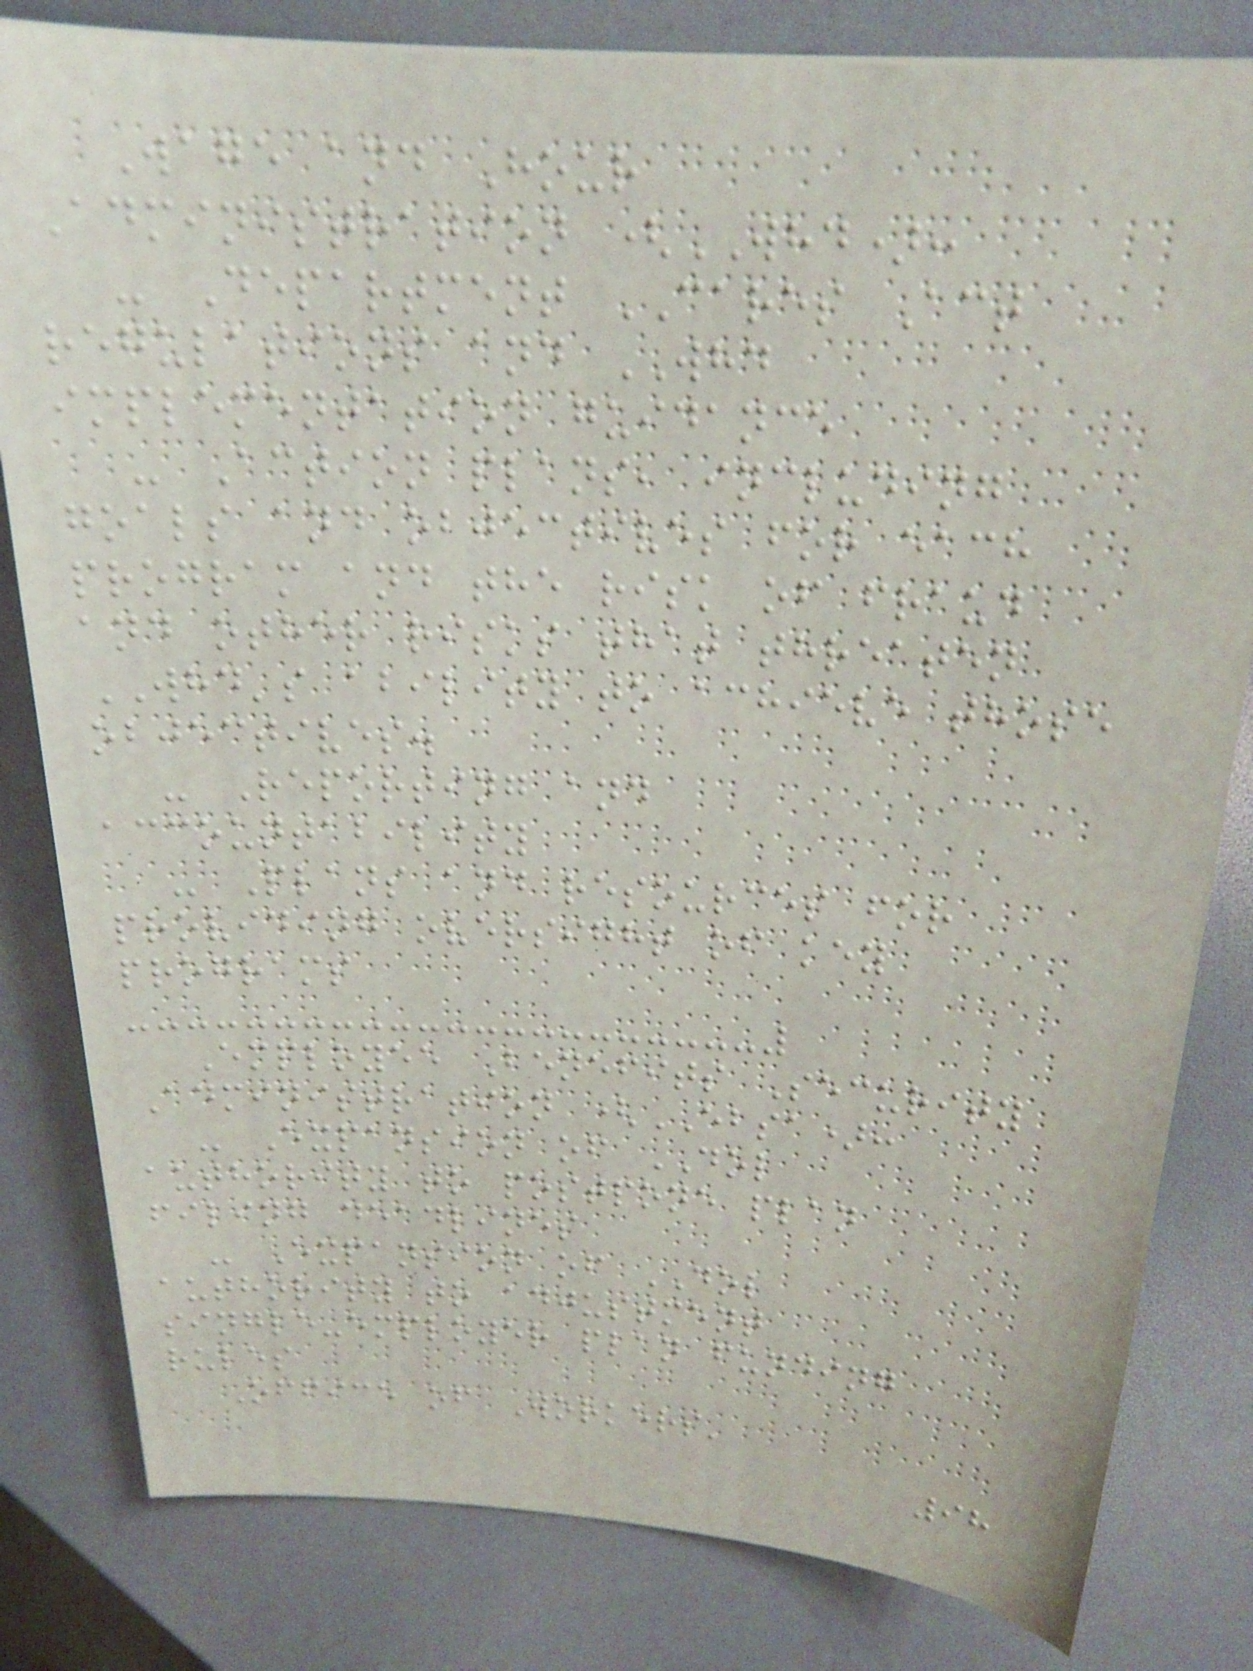Wage and Hour
Administration (WHD):
- Department CARES Act
regulations and WHD
implementation guidance
- Action plans, including
goals and objectives for each
program and the risk of fraud
and other risks that threaten
WHD's ability to achieve those
objectives.
- Reporting and
accountability
- Plans and resources for
providing oversight of key
programs
Employee Benefits Security
Administration (EBSA):
- Expansion of DOL
authority to postpone plan
filing deadlines
- Expansion of DOL
authority to adjustment
single-employer plan funding
rules
Office of Workers'
98
